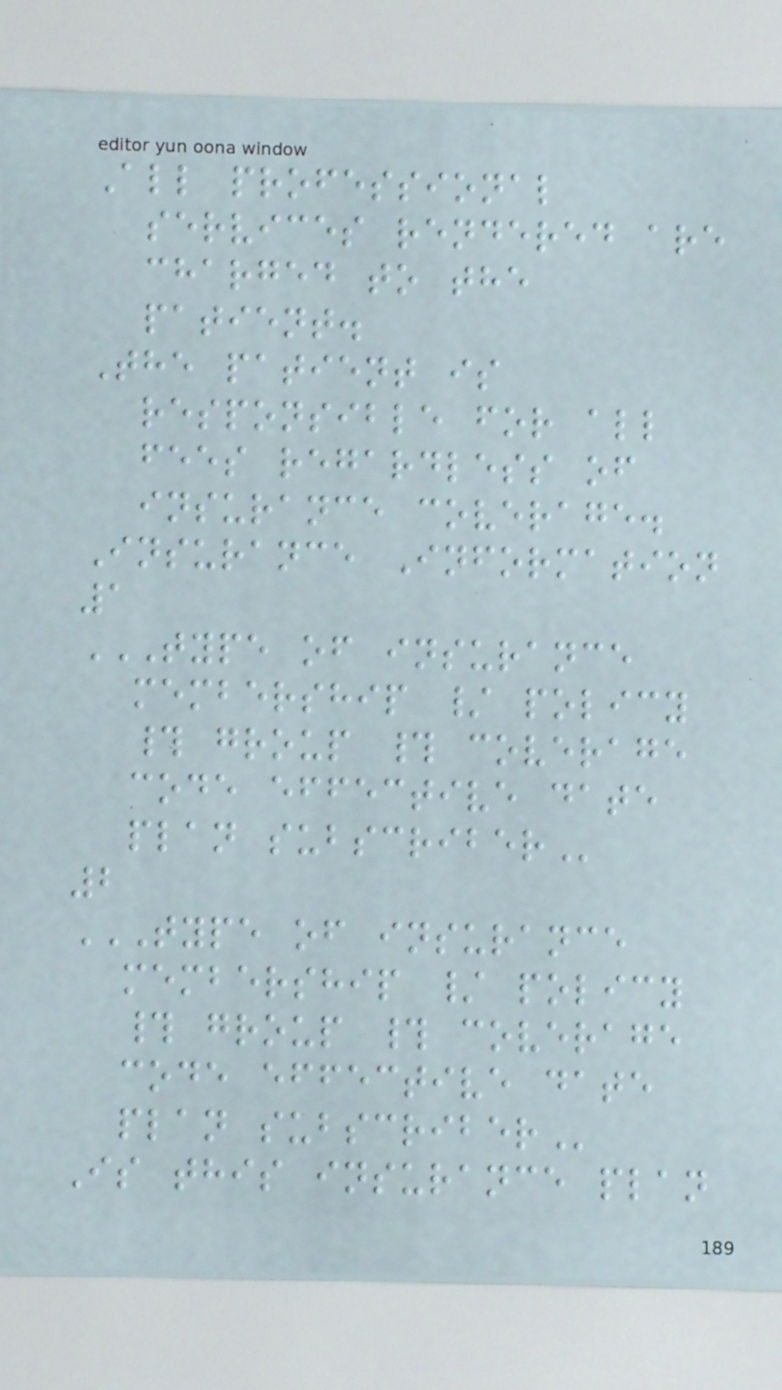All professional
services rendered are
charged to the
patient.
The patient is
responsible for all
fees regardless of
insurance coverage.
Insurance Information
1
TYPE OF INSURANCE
MEMBERSHIP / POLICY
# GROUP # COVERAGE
CODE EFFECTIVE DATE
PLAN SUBSCRIBER
2
TYPE OF INSURANCE
MEMBERSHIP / POLICY
# GROUP # COVERAGE
CODE EFFECTIVE DATE
PLAN SUBSCRIBER
Is this insurance plan
